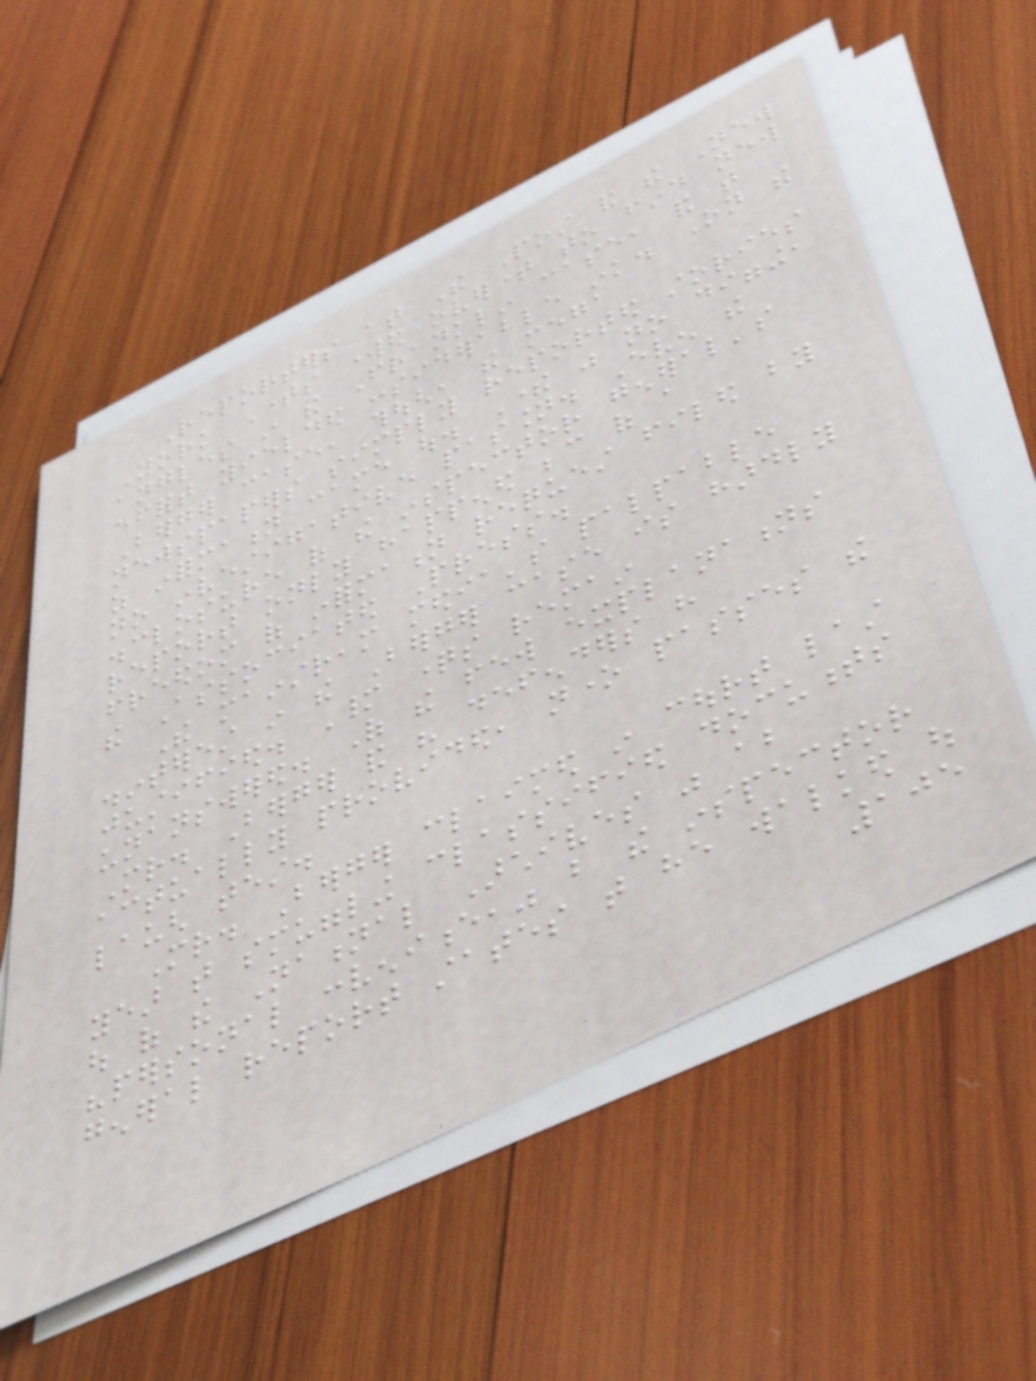Reporters at The Post and the New
York Times worked overtime to find new
angles in the Franklin case, and that
effort yielded considerable ink. On the
Berger case, though, the mega
newspapers simply reported stories
as information came out. There was no digging,
no investigative passion. Even the
disclosure of the inspector general's
report only happened because of a
freedom of information request filed by
the Associated Press.
The mainstream media's palpable
disinterest in the Berger case is hardly
justified. Many questions remain
unanswered. Of the few explanations
Mr. Berger and his defenders have
actually provided, none passes the
laugh test.
Mr. Berger claimed in court last
year that smuggling classified documents
out of the National Archives was about
"personal convenience," but the inspector
general report states that he walked out
105
